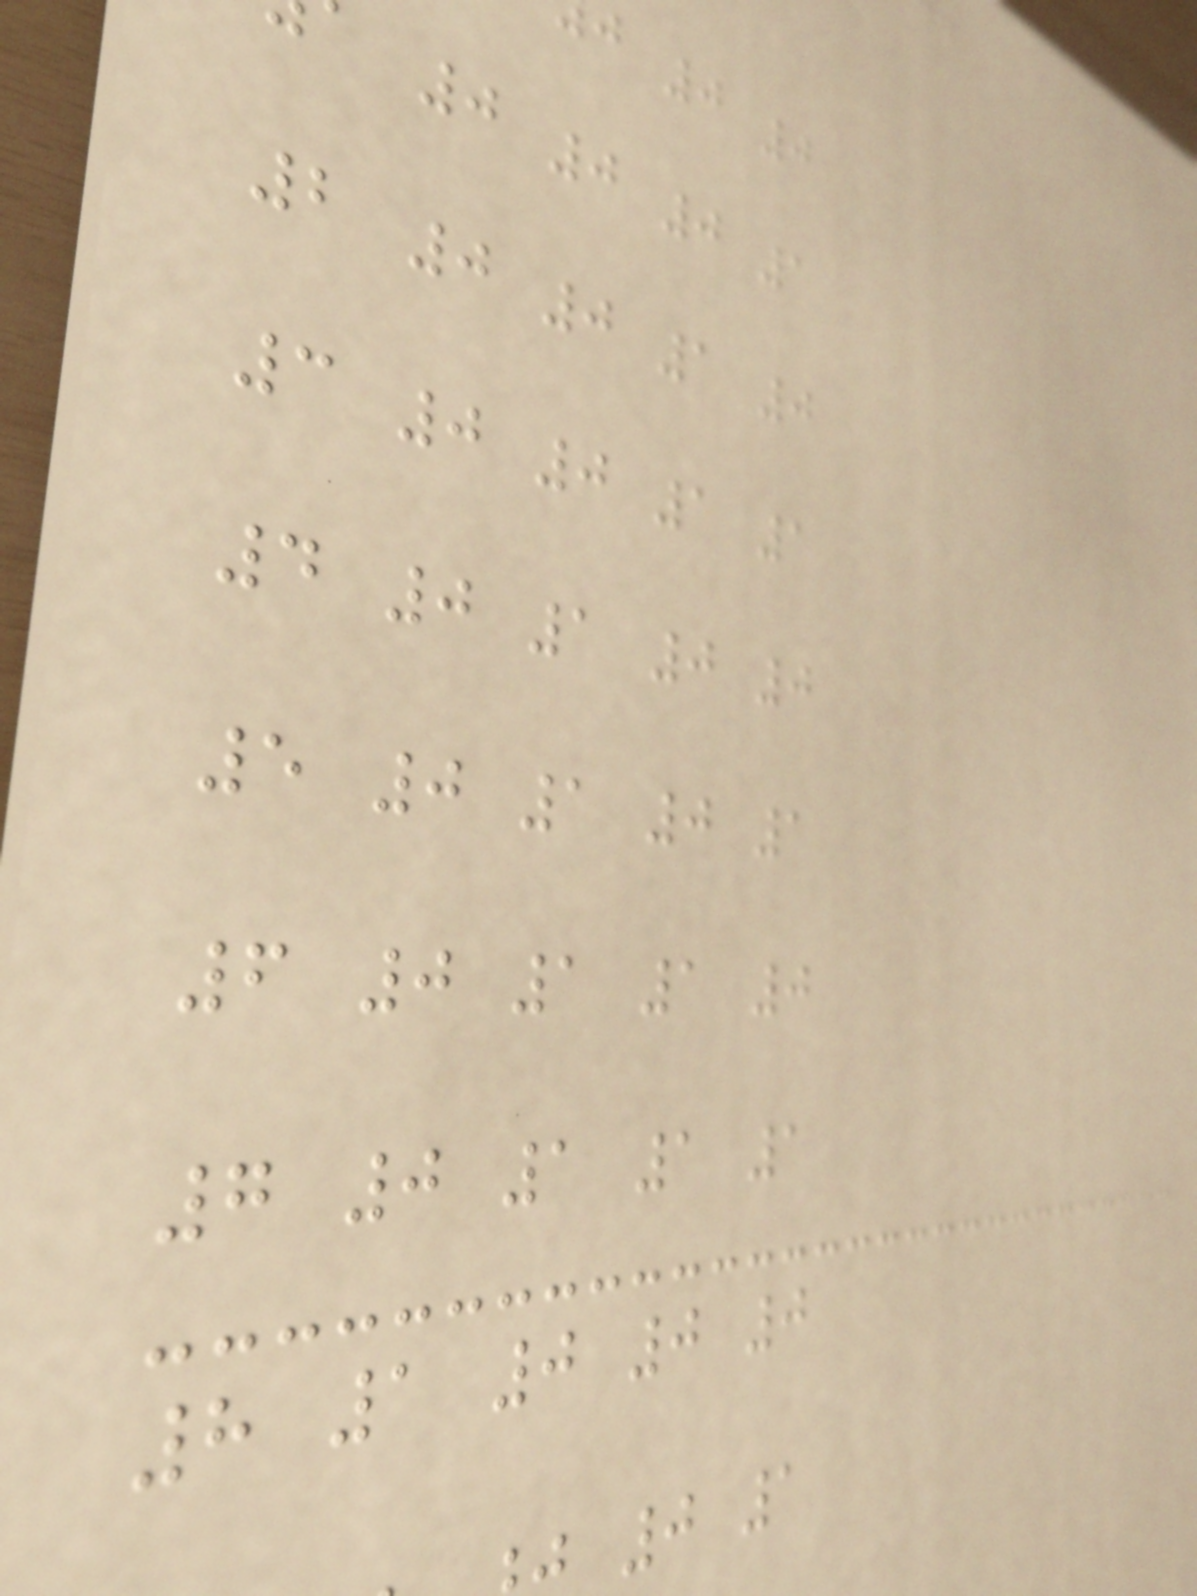j 0 0
0 0 0 1
2 0 0 1 0
3 0 0 1 1
4 0 1 0 0
5 0 1 0 1
6 0 1 1 0
7 0 1 1 1
8 1 0 0 0
0 1
